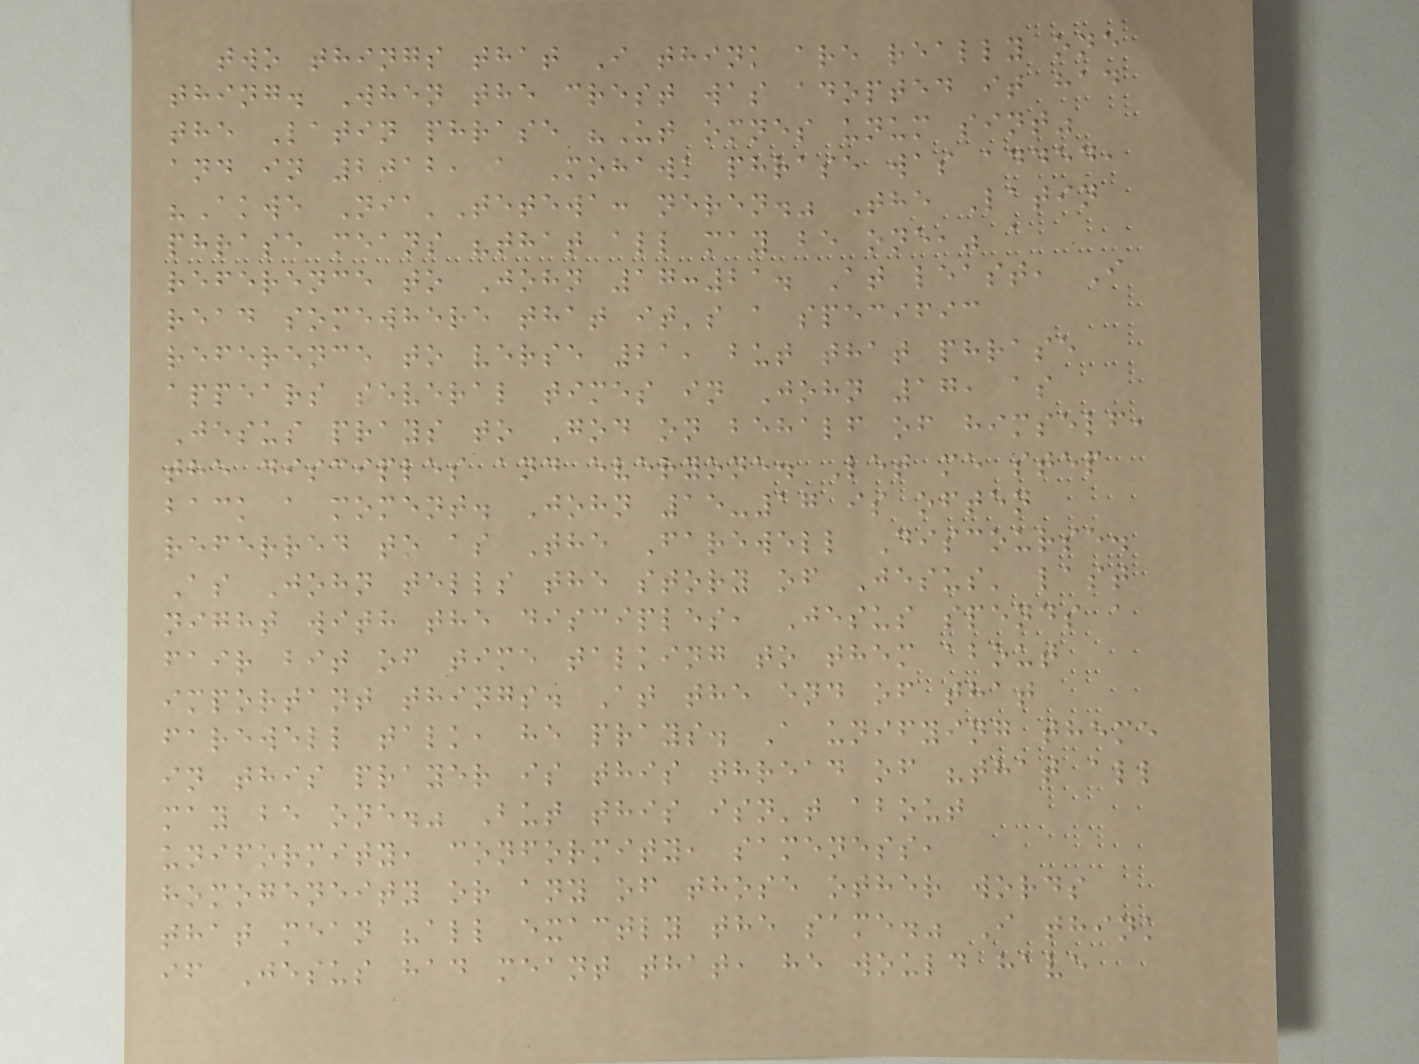two things that I think are really one
thing. When the crest was adopted it had
the Latin phrase "Ut omnes unum sint"
and in 2012, a Mohawk phrase was added,
"Akwe Nia'Tetewa: neren." The Latin
phrase means "that all may be one," a
reference to John 17:21. At least, I
read somewhere that it's a specific
reference to verse 21, but that phrase
appears several times in John 17, as
Jesus prays to God on behalf of himself,
the disciples and everyone. Let me step
back a moment. John 15-17 is often
referred to as The Farewell Discourse.
As John tells the story of Jesus' last
night with the disciples, Jesus spends a
fair bit of time talking to them about
important things. At the end of that
farewell talk, he prays. A unifying theme
in this prayer is this thread of "that all
may be one." But this isn't about
uniformity, conformity, sameness,
homogeneity or any of those other words
that mean "all exactly the same." I think
if Jesus had meant that, he would have
